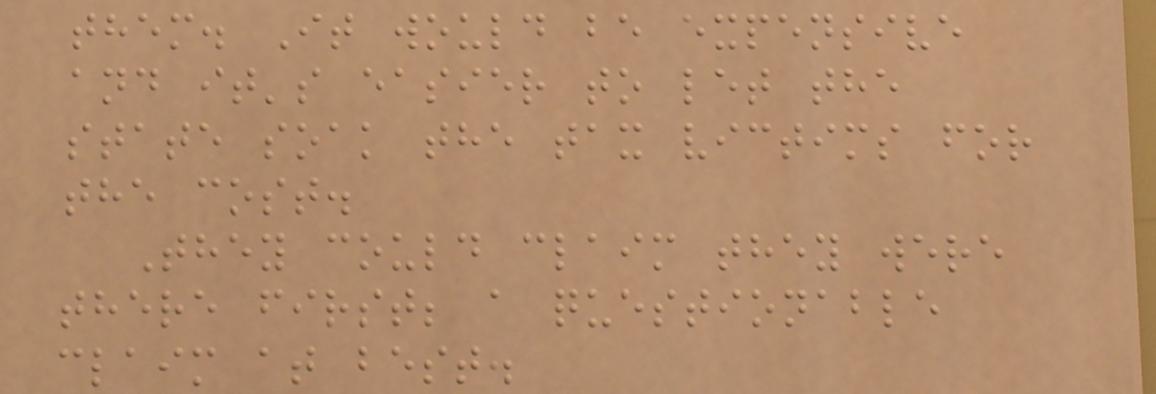them. It would be expensive
and it's easier to let the
state soak the tax victims for
the cost.
They could claim they were
there first; a questionable
claim at best.
